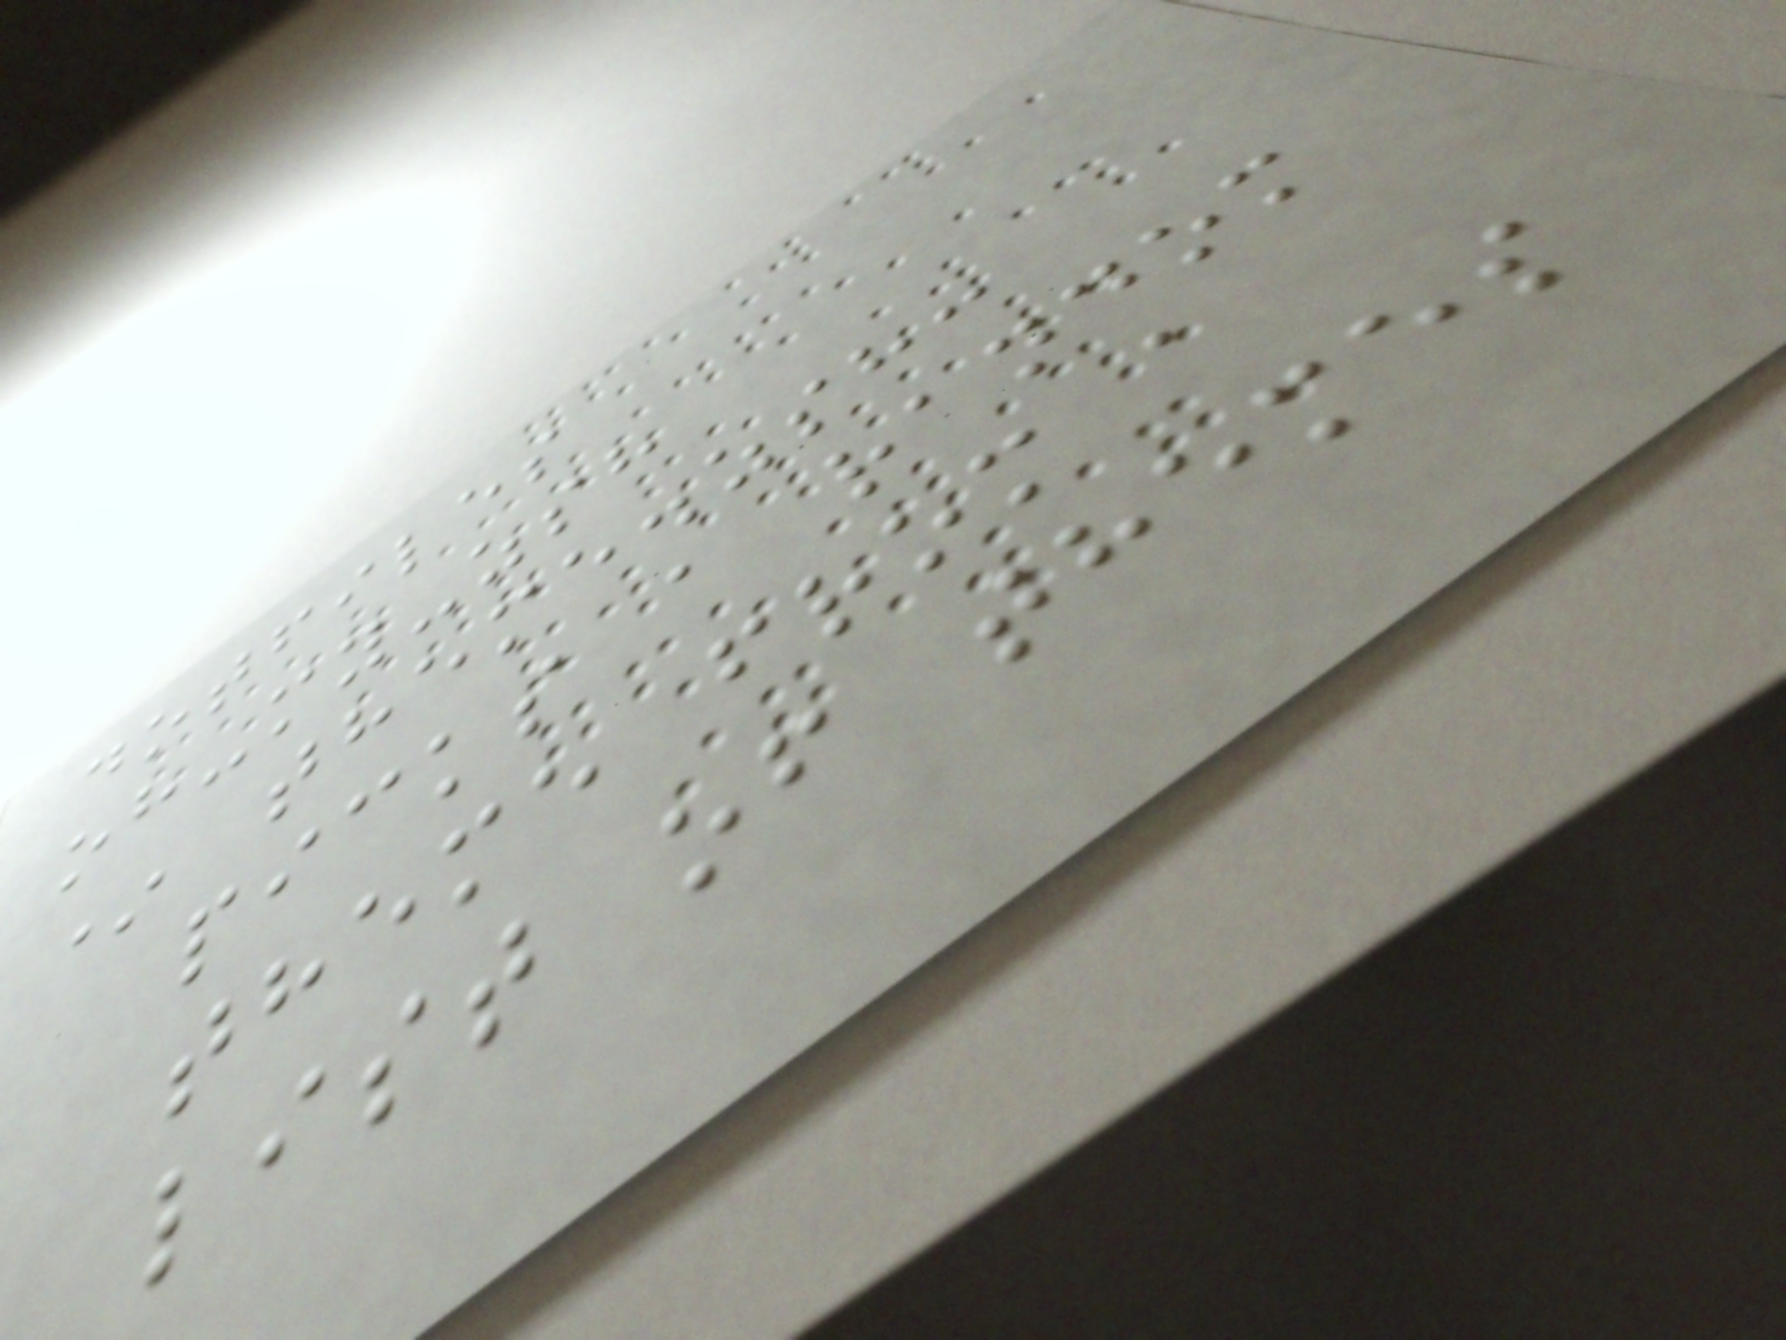dotfiles
oh-my-zsh
* theme.zsh:
picks a random
theme from a
list of themes
